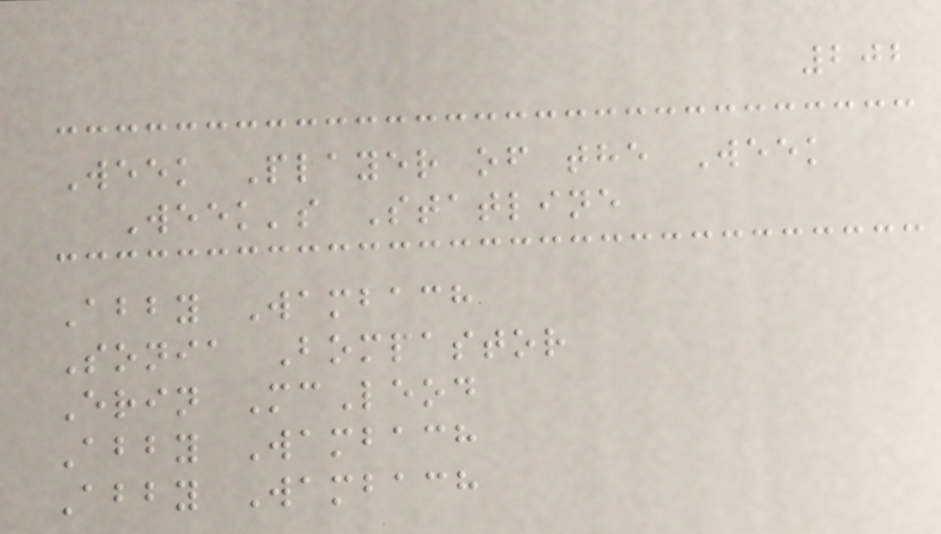202
Week Player of the Week
Week's Statline
Abby Wambach
Sonia Bompastor
Erin McLeod
Abby Wambach
Abby Wambach
